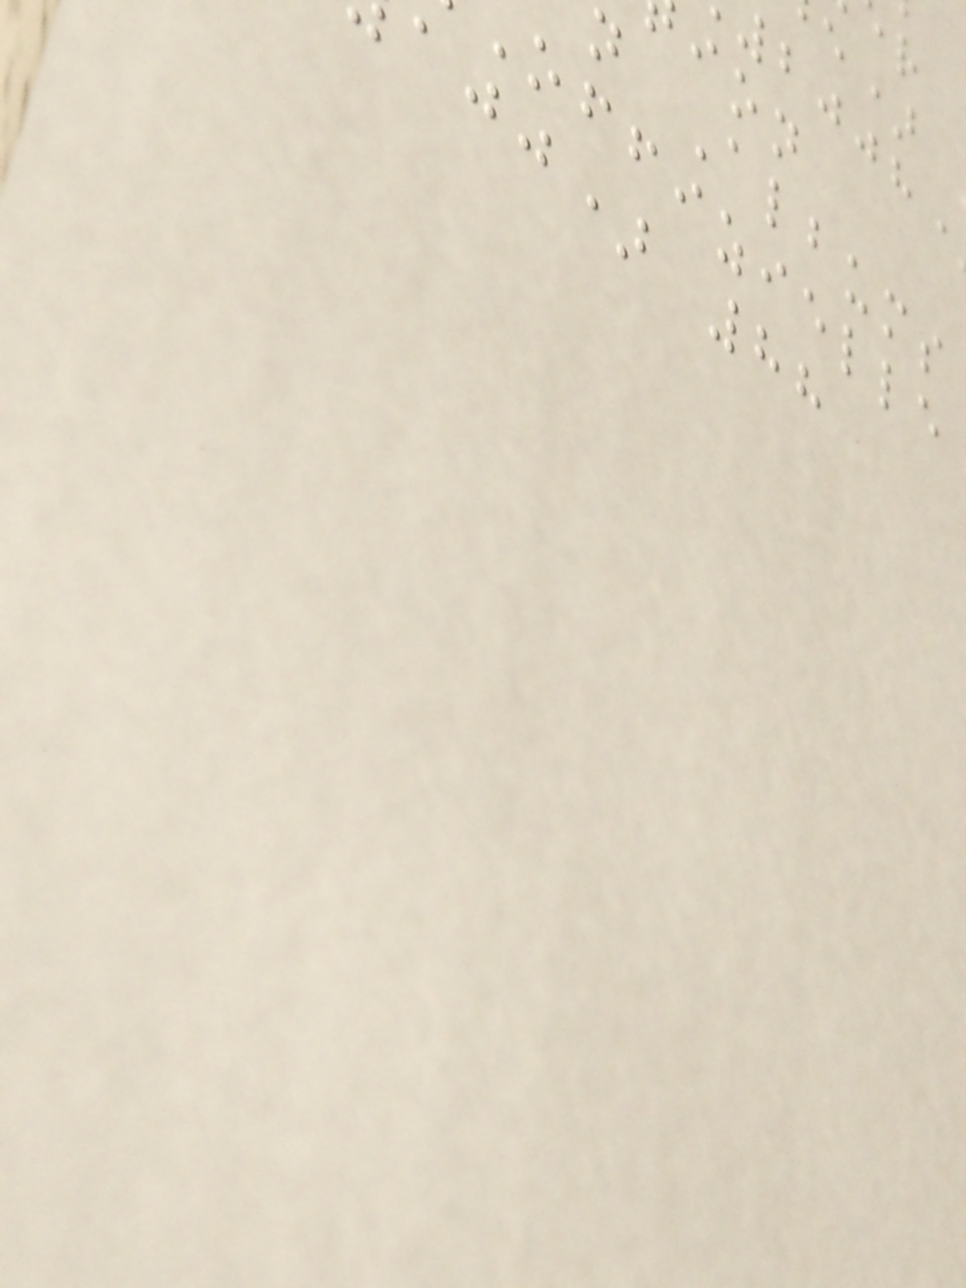n Albums
offizielle
ajj) 88
